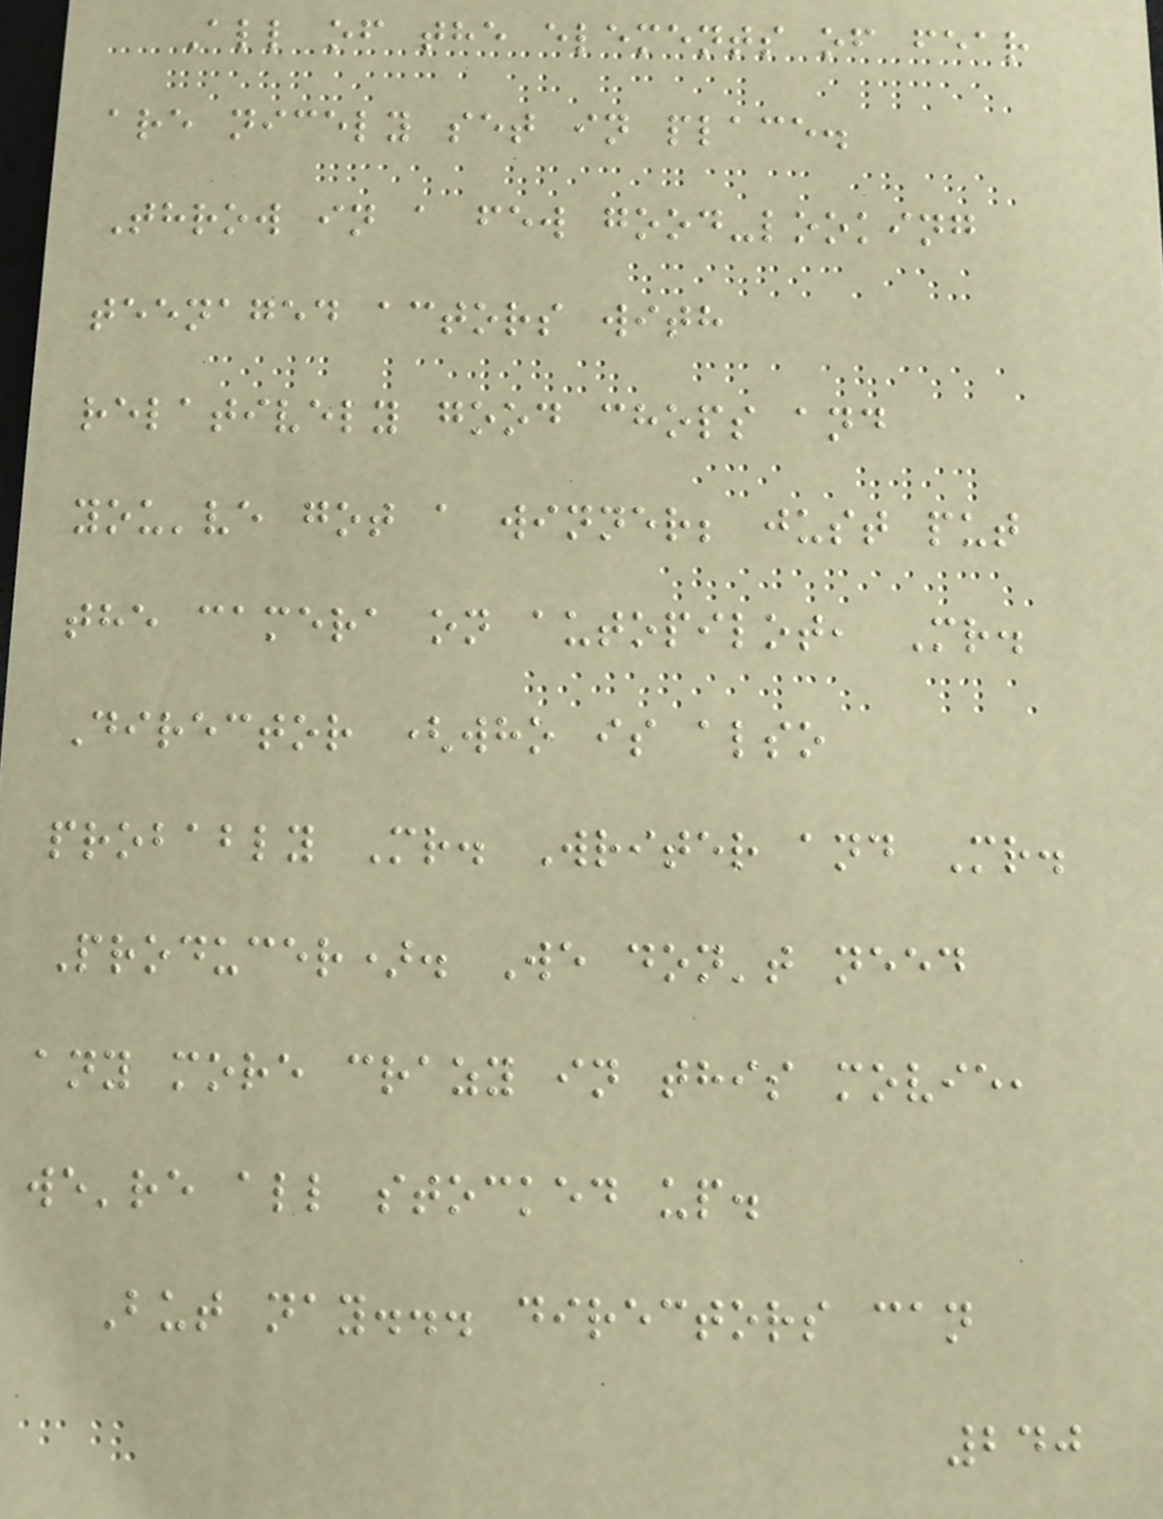All of the elements of fear
are nicely set in place.
Throw in a few good-looking
teenaged actors with
relatively good chops and
you've got a winner; just put
the camera on autopilot, Mr.
Director (who is also
probably Mr. Writer and Mr.
Producer). We don't need
any more crazy in this movie,
we're all stocked up.
But nay... directors can
240
